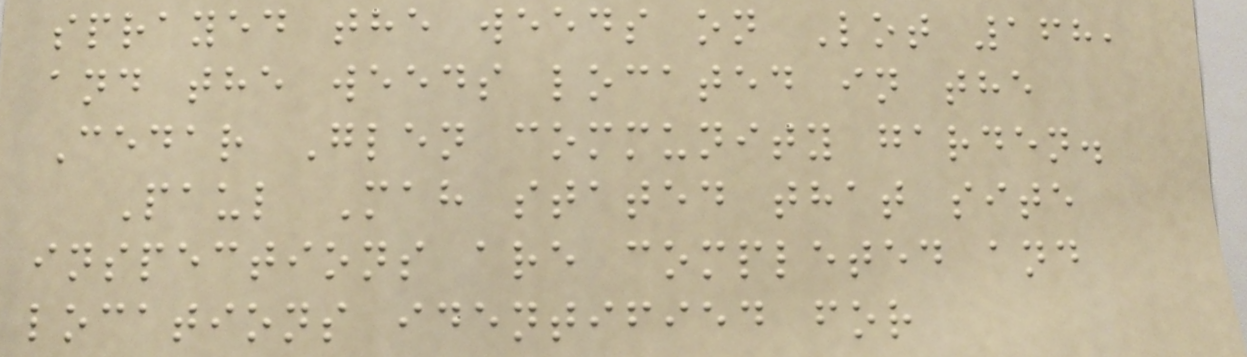sprayed the weeds on Lot 168,
and the weeds located in the
Cedar Glen community garden.
Paul Mah stated that site
inspections are completed and
locations identified for
